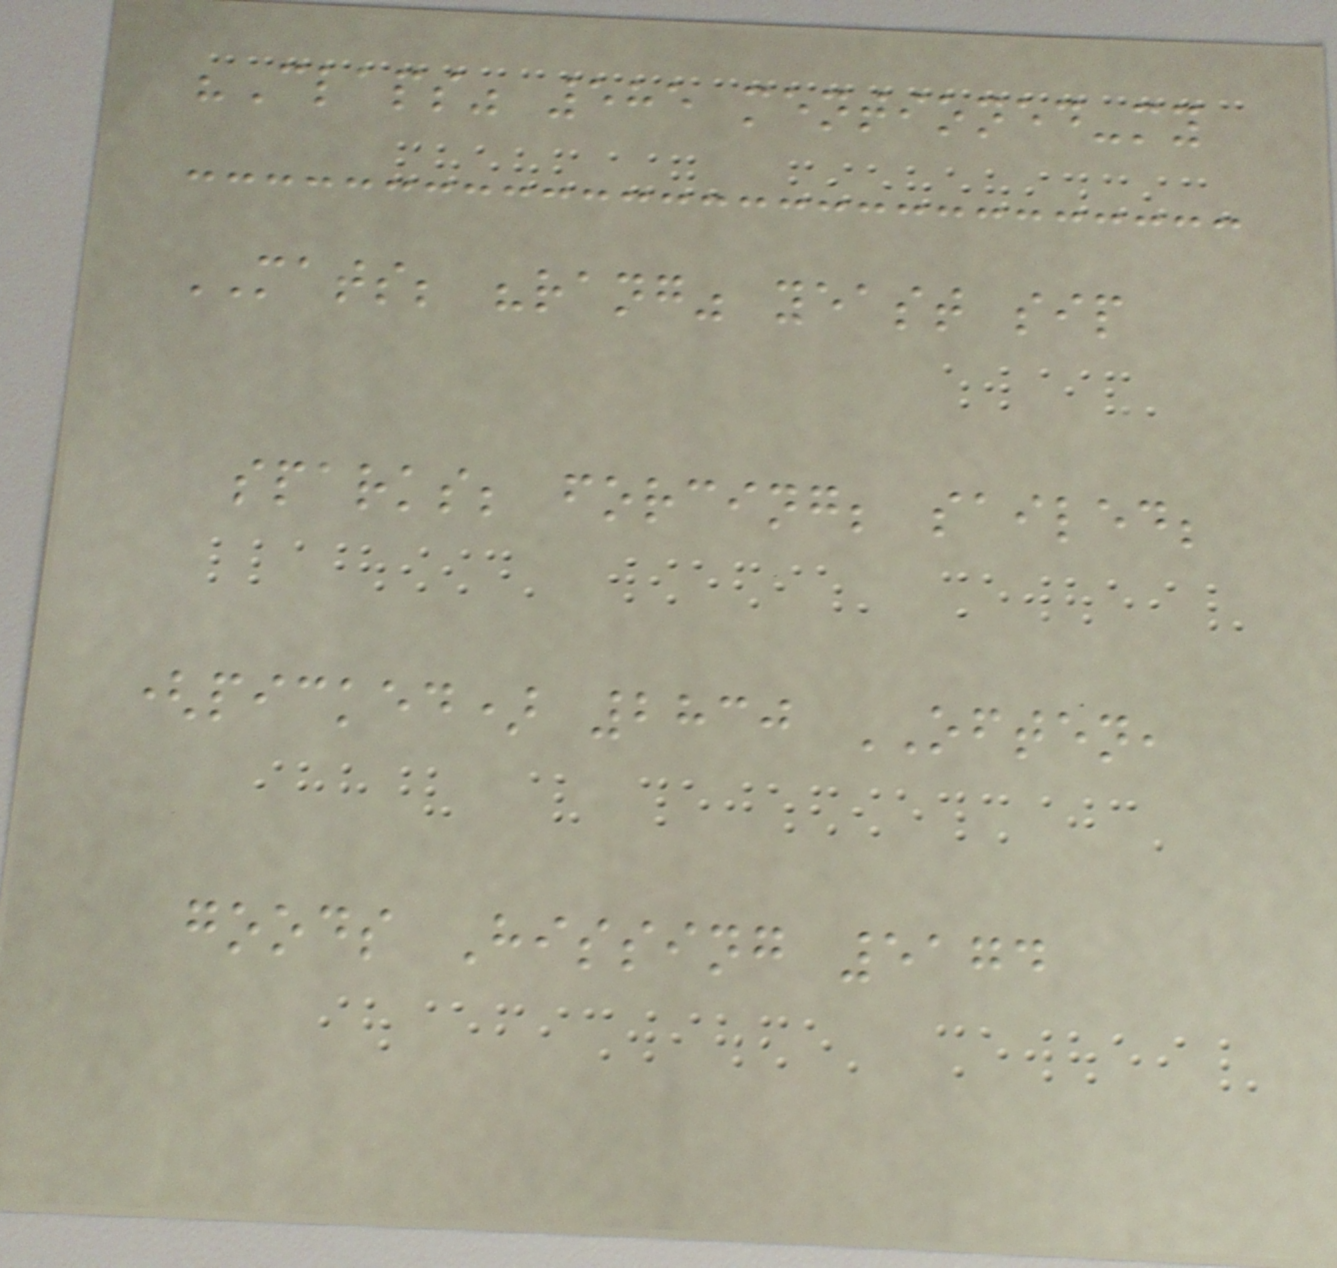"Claps" 585 mentioned-my
MATS; "rang" yeast sip
sparks; forcing; sailed;
(picked) 2830 OFTEN,
goods Hissing 5174
